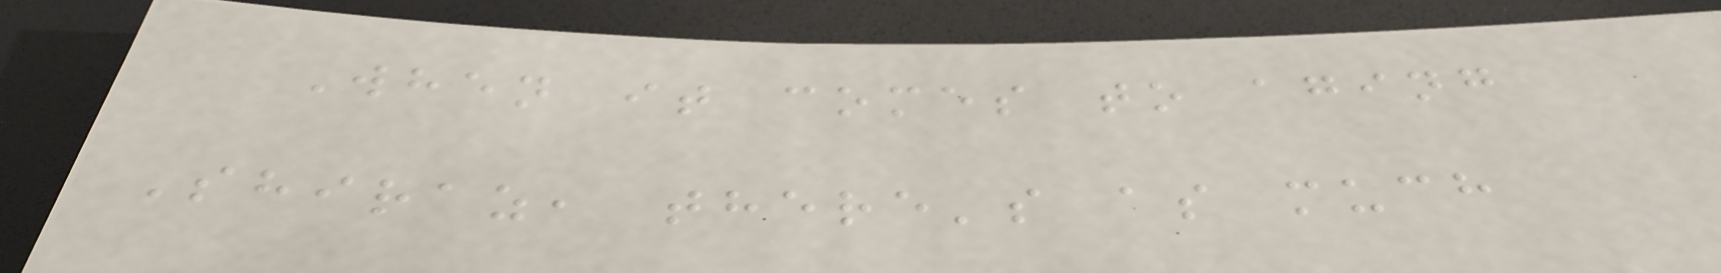When it comes to aging
Shiraz, there's as much
